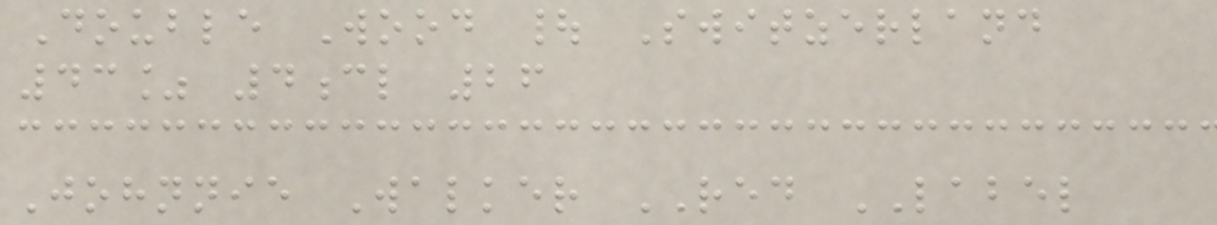Double Wood | Switzerland
43% 4cl 26
Johnnie Walker RED LABEL
